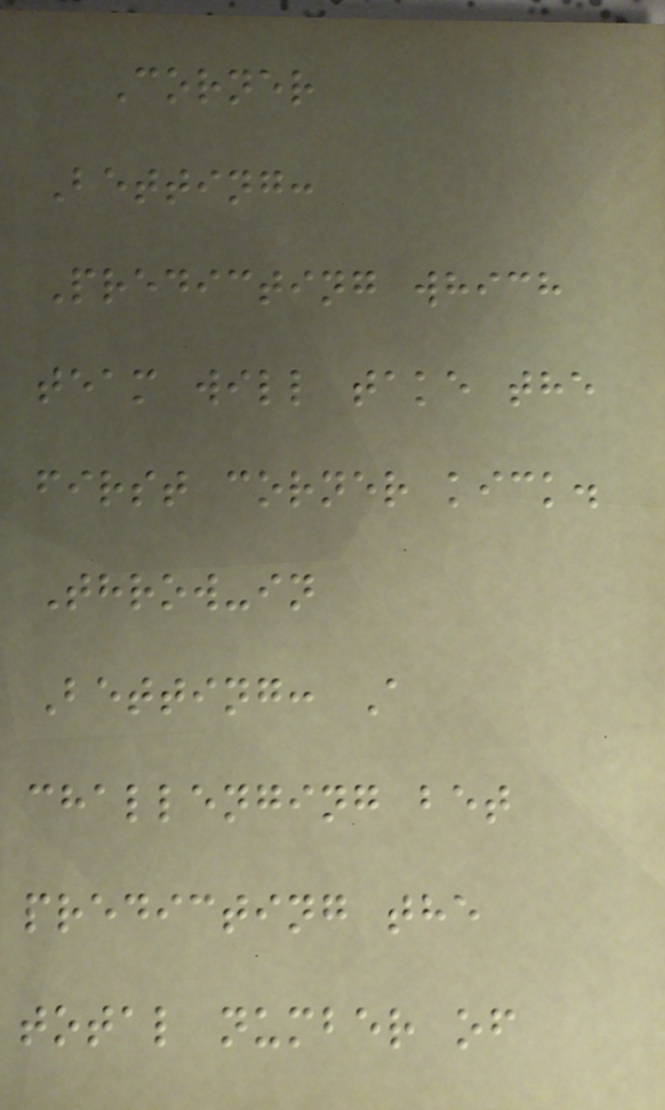Corner
Betting:
Predicting which
team will take the
first corner kick.
Throw-in
Betting: A
challenging bet
predicting the
total number of
